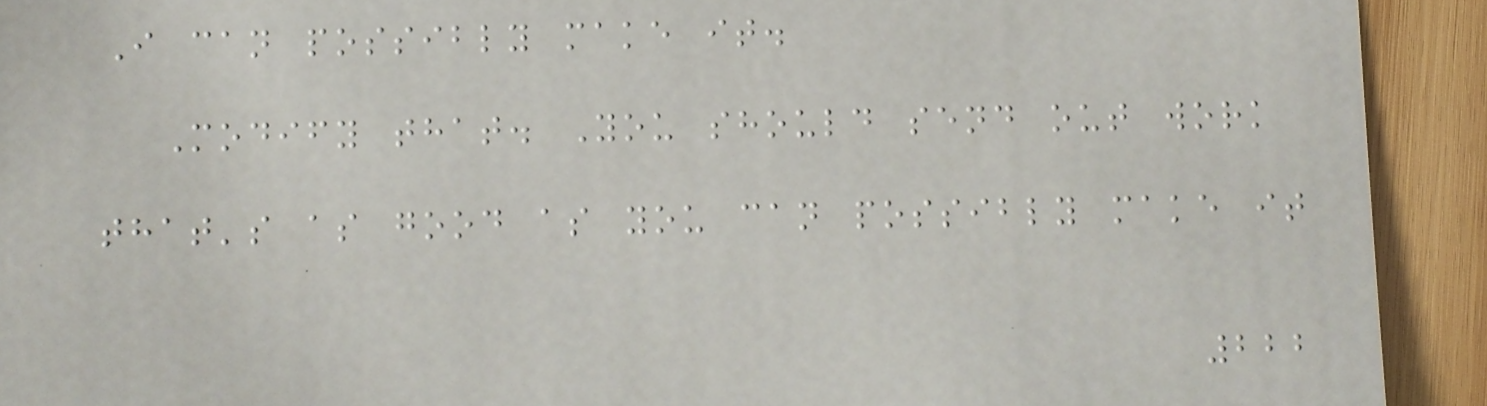I can possibly make it.
Modify that. You should send out work
that's as good as you can possibly make it
222
